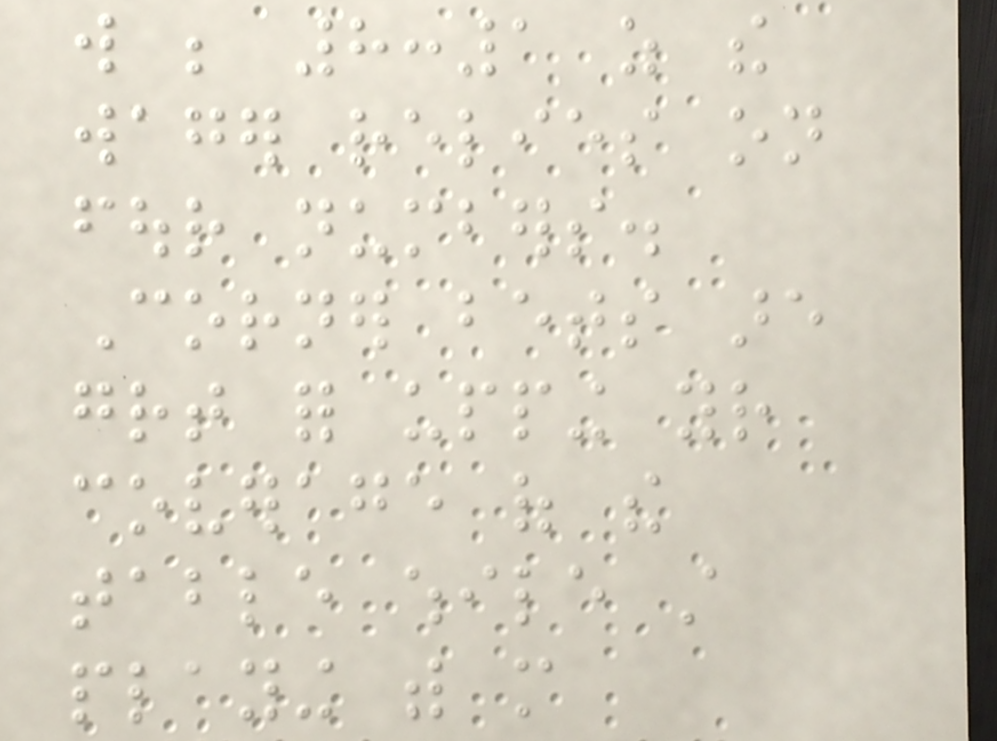will be 8:1 as the
wager relies on
four numbers.
Corner bets are
great for upping your
coverage of the
table while still
playing with more
